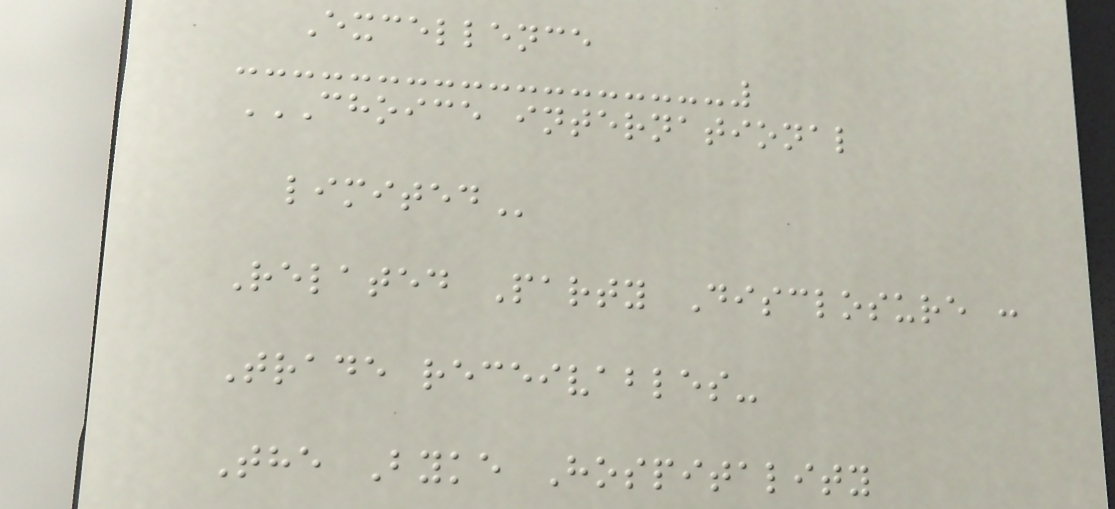Excellence
CHOICE INTERNATIONAL
LIMITED
Related Party Disclosure :
Trade receivables-
The Byke Hospitality
